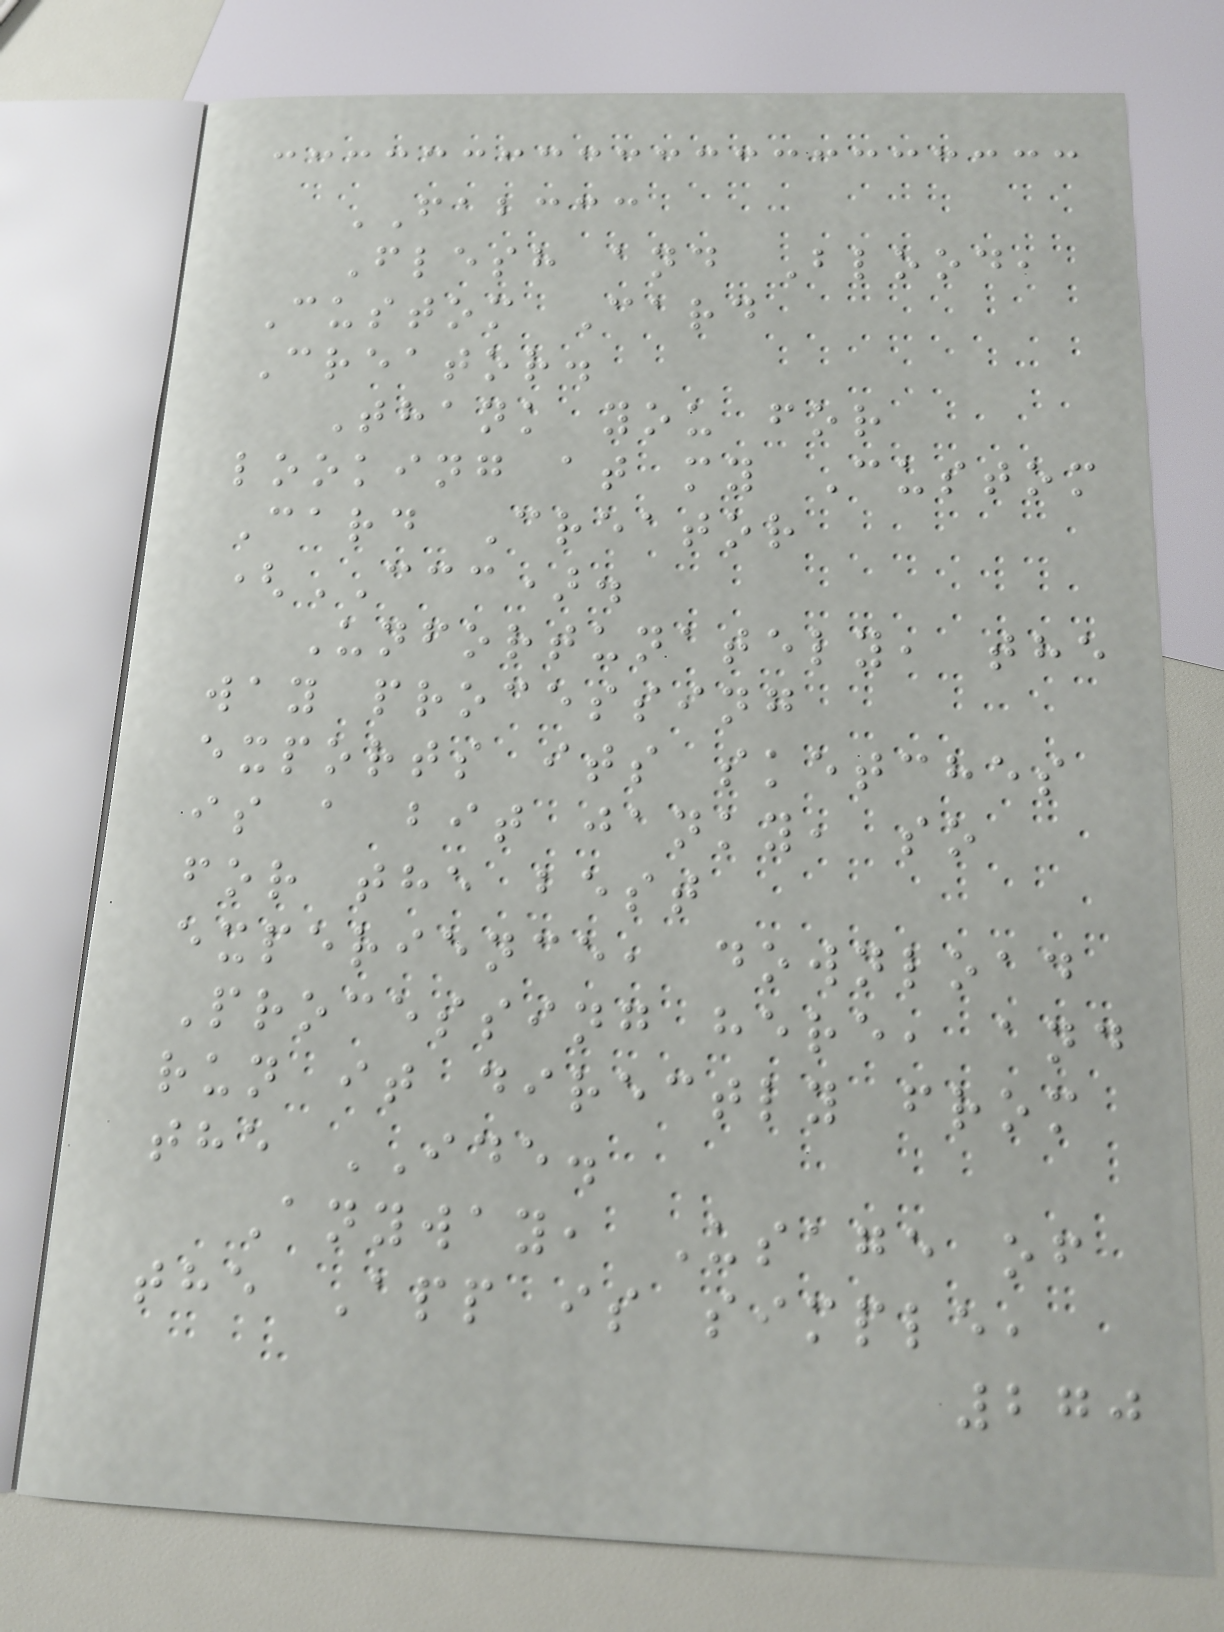FABCCC
Flesh and Blood,
Custom Card
Creator.
Thank you for
looking at my Custom
Card Creator
(CCC).
Unfortunately, the
way processing
exports its sketches
is a bit janky, so
for the best
experience, download
Processing here, and
run it directly from
the IDE.
Anyway, Usage of
the App is simple,
270
